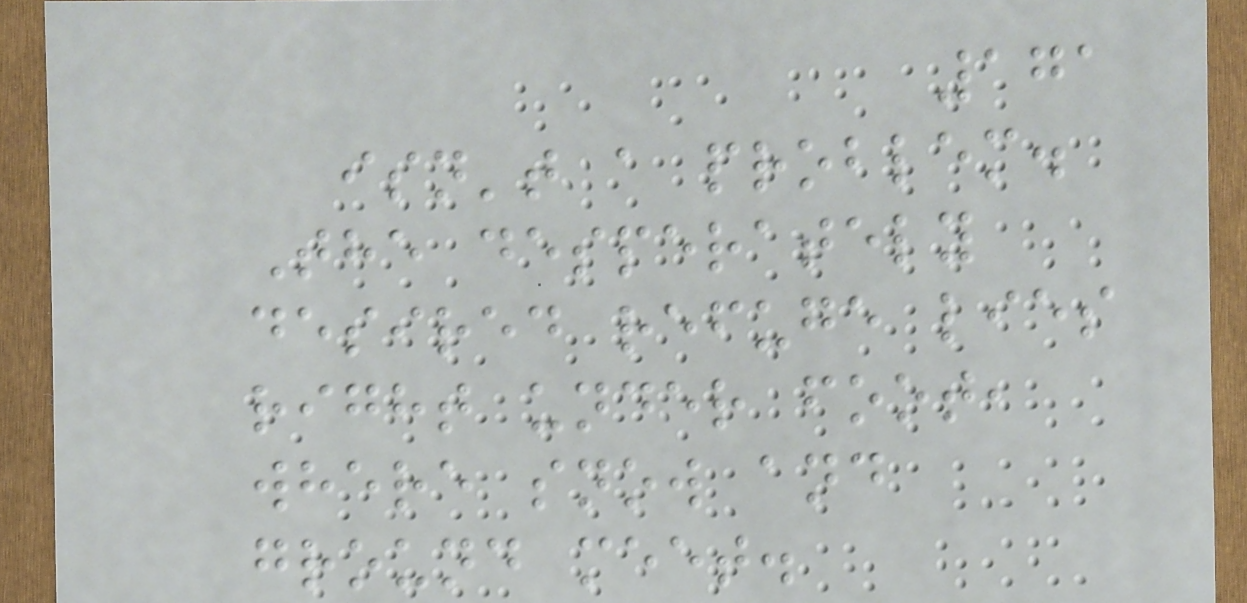171
isn't a problem.
The desperately
desired refuge lies
right under foot,
where snow and
ground meet.
